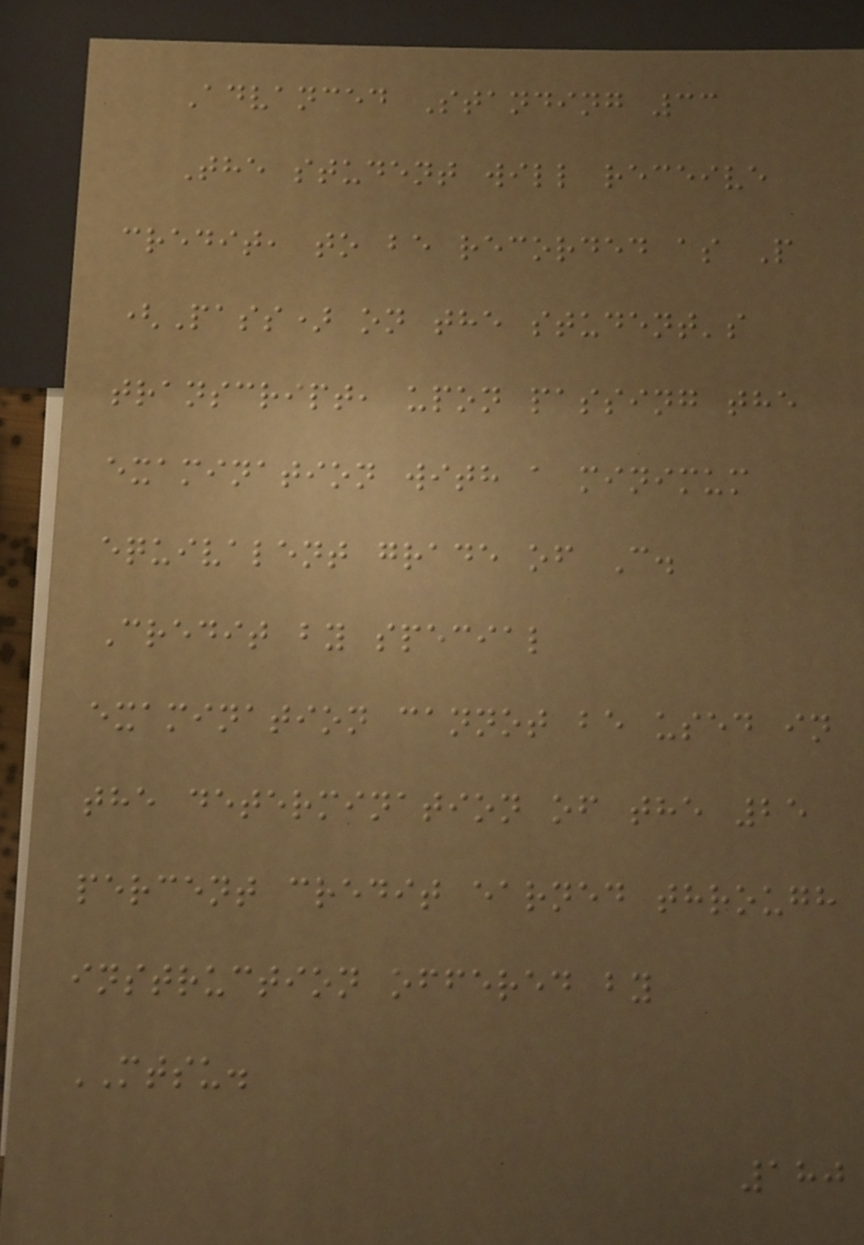Advanced Standing 33
The student will receive
credit, to be recorded as P
(Pass) on the student's
transcript, upon passing the
examination with a minimum
equivalent grade of C.
Credit by special
examination cannot be used in
the determination of the 25
percent credit earned through
instruction offered by
MTSU.
180
